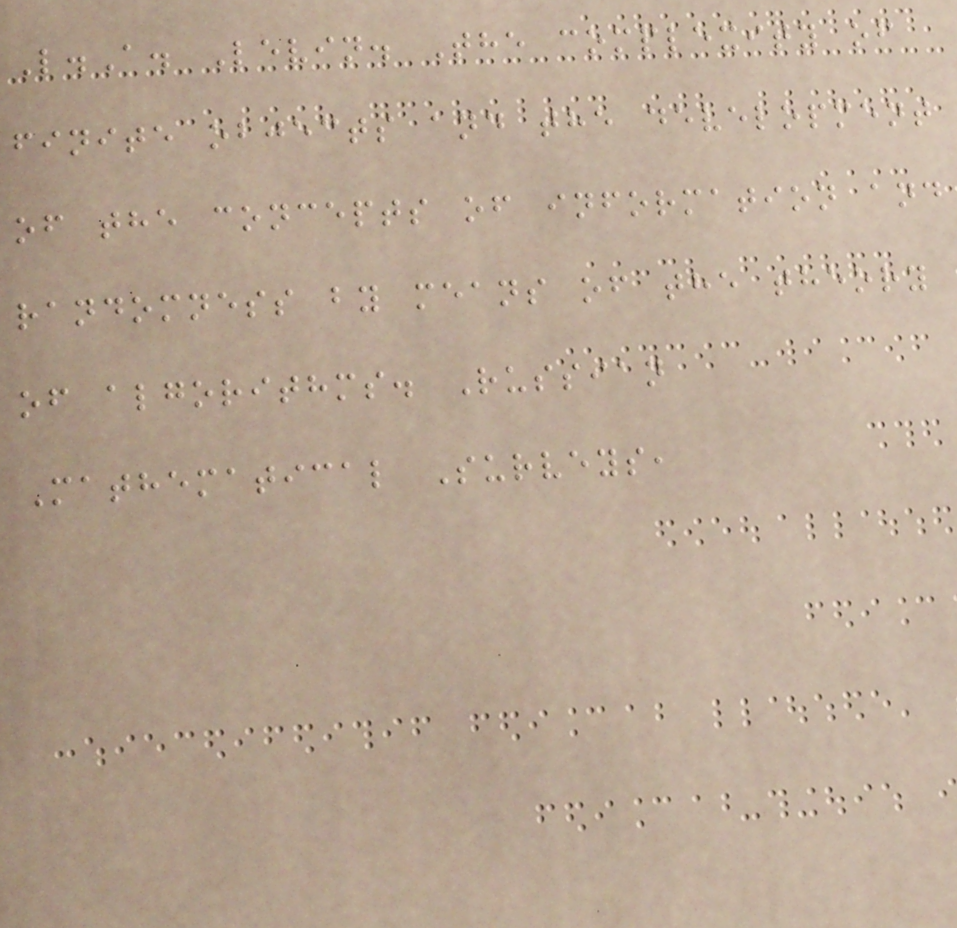L.A. Levin. The complexity of
finite objects and the development
of the concepts of information and
randomness by means of the theory
of algorithms. Russian
Mathematical Surveys,
